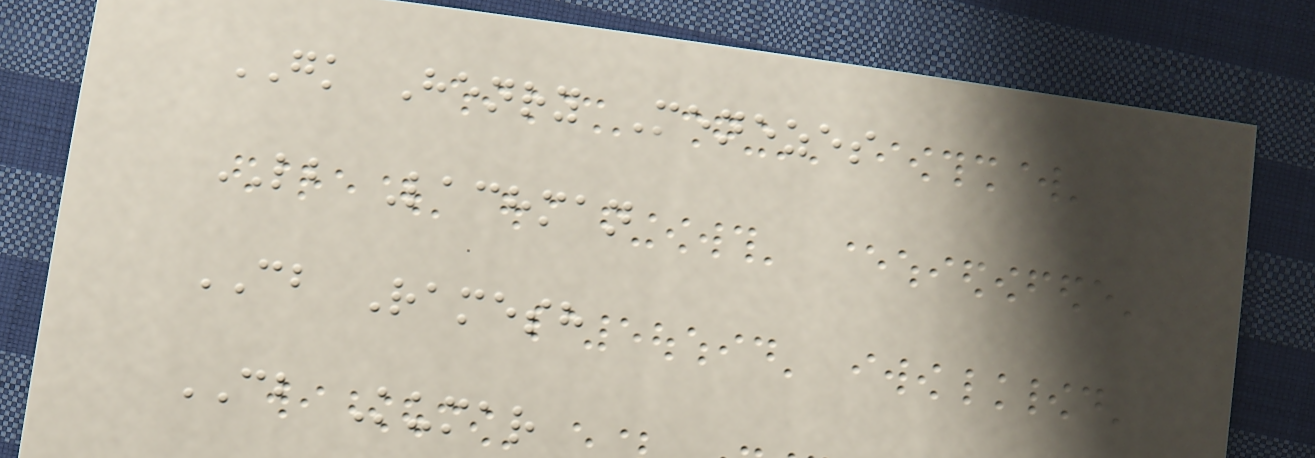GK Henry Menezes
LB Lachman
CB Ramesh
CB Kumar
